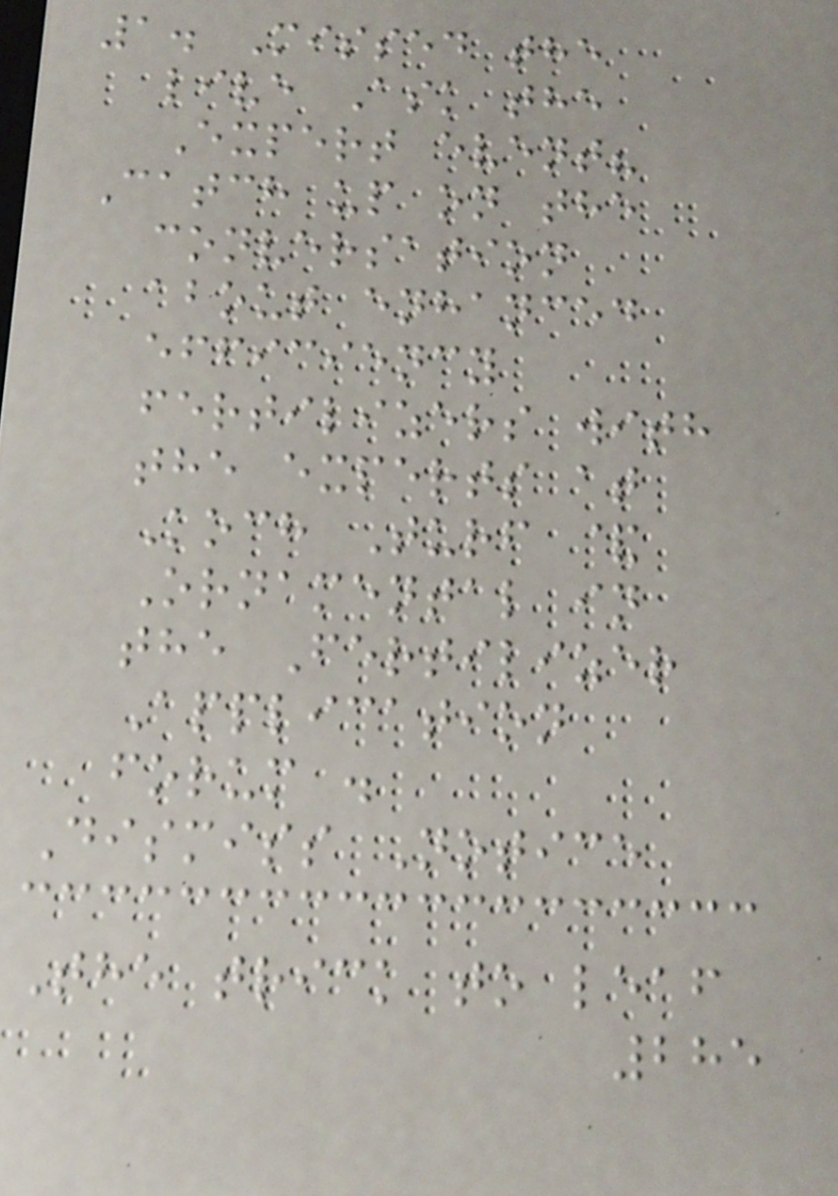1. Missed the
live Ask the
Expert event?
Catch up on the
conversation
about enhanced
efficiency
fertilizers with
the experts at
Koch Turf &
Ornamental in
the Fertilizer
Application
forum .
Dismiss Notice
The trick to leaf
285
